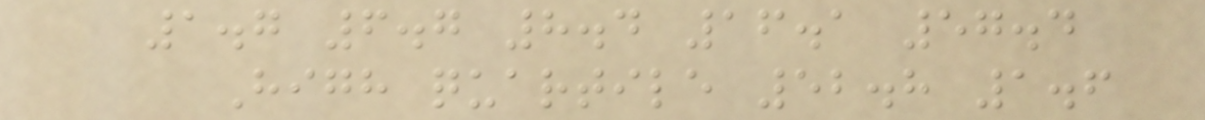1.7 6.7 8.4 16.1 57.4
High quartile 52.8 1.6
